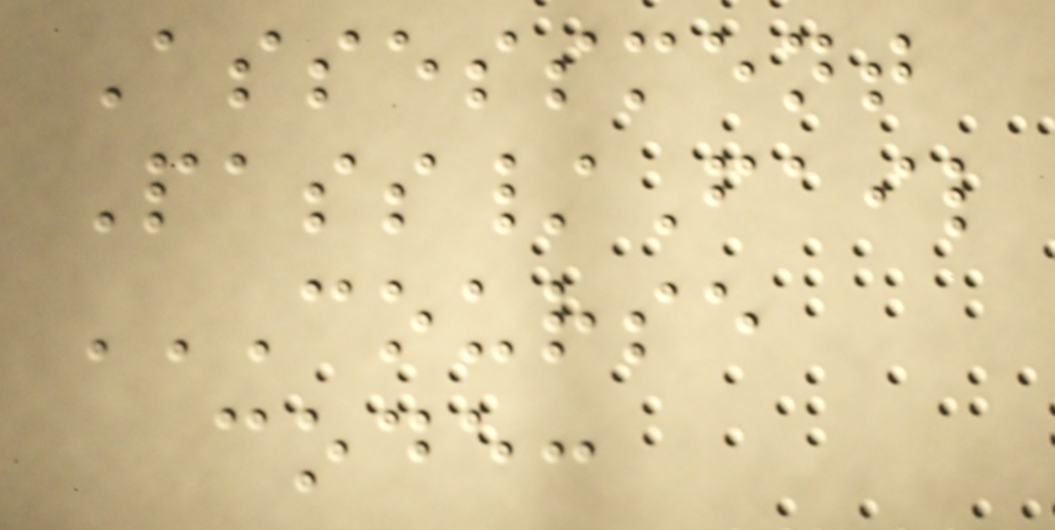Assessment
Pass/Fail
COURSE
CODE:
